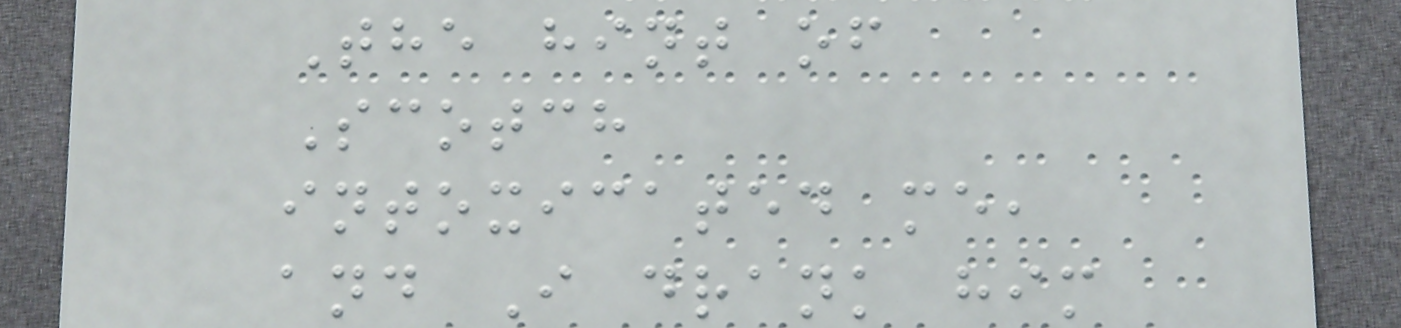The hint of
Scotch
intoxicated me,
and I drank him
